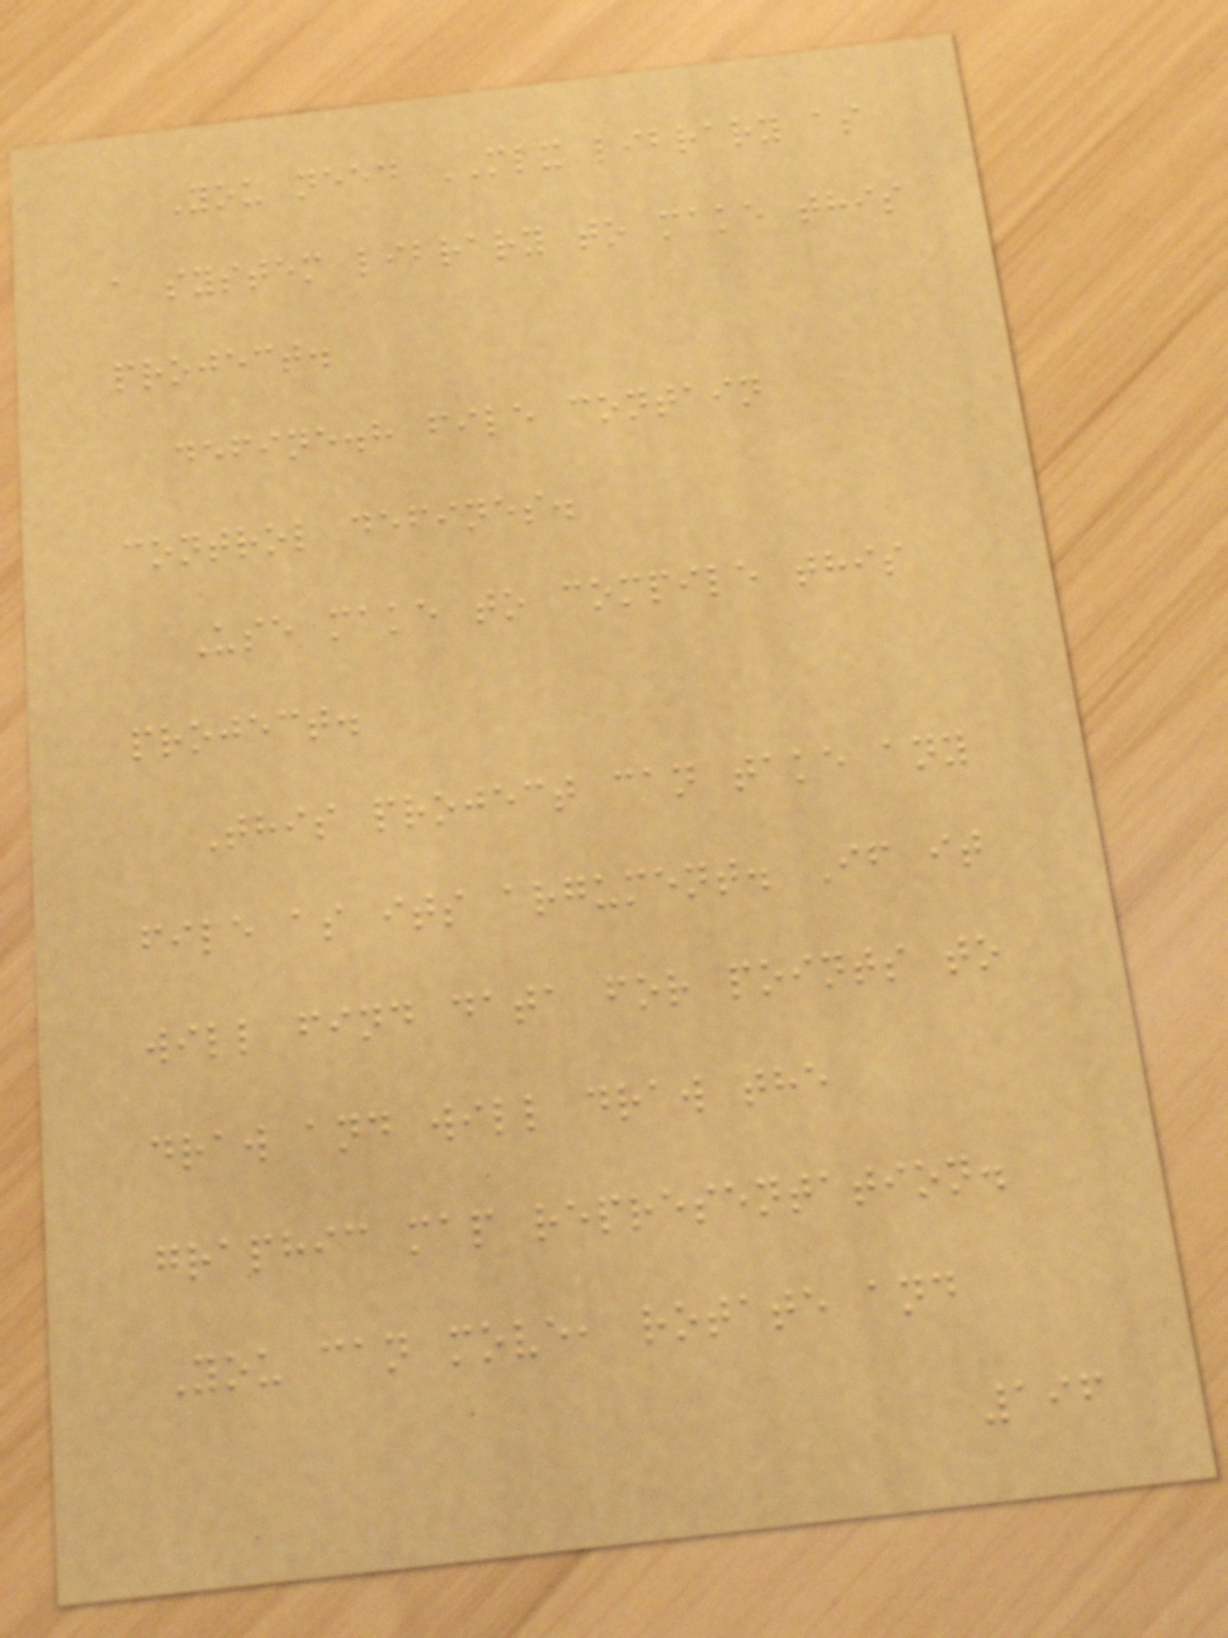You need MLX library as
a system library to make this
project.
define.h file contain
control defines.
Use make to compile this
project.
This project can take any
file as its argument. If it
will find data for points to
draw and will draw the
graphic map representation.
You can move, rotate and
196
